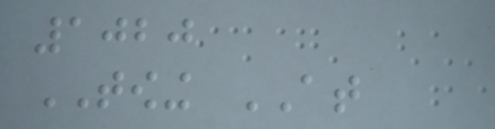1020
TOWING AT
